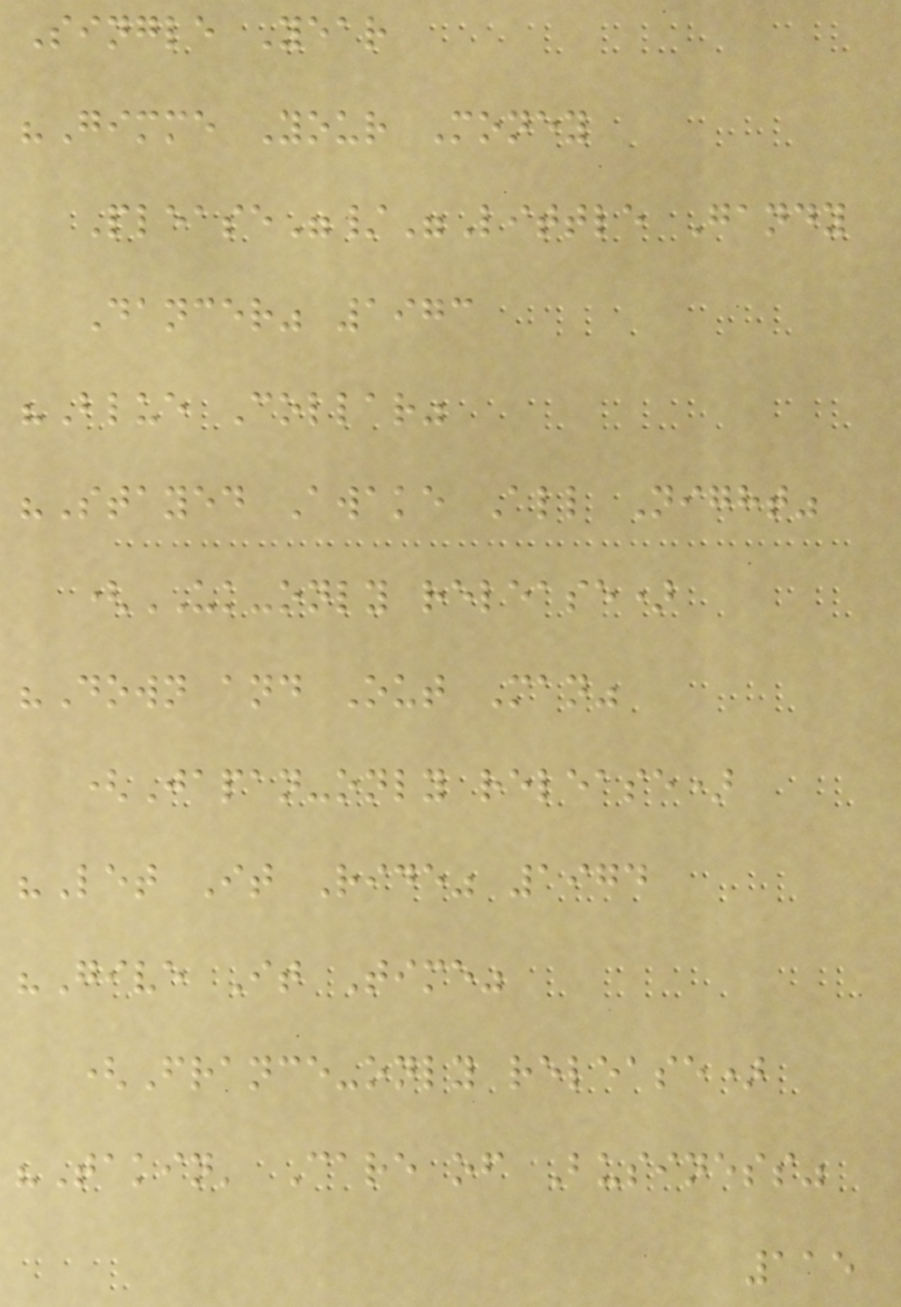Single Year
"Gimme Your Money
Please"/"Little Gandy
Dancer" 1973
"Blue Collar"
"Stayed Awake All Night"
(UK-only release)
"Down and Out Man"
(Japan-only release)
"Let It Ride" 1974
"Give It Time"
(France-only release)
"Takin' Care of Business"
115
